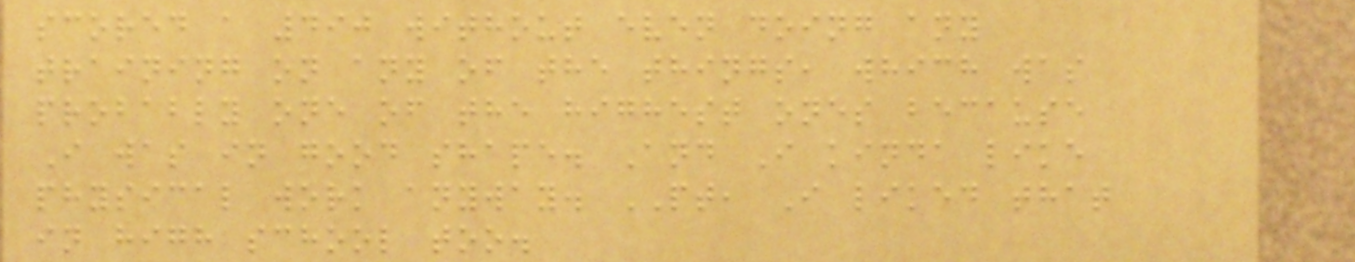scored a 490 without even doing any
training on any of the things, which was
probably one of the highest ones because
I was in good shape. And I kinda like
physical work anyway. PT, I liked that
in high school too.
